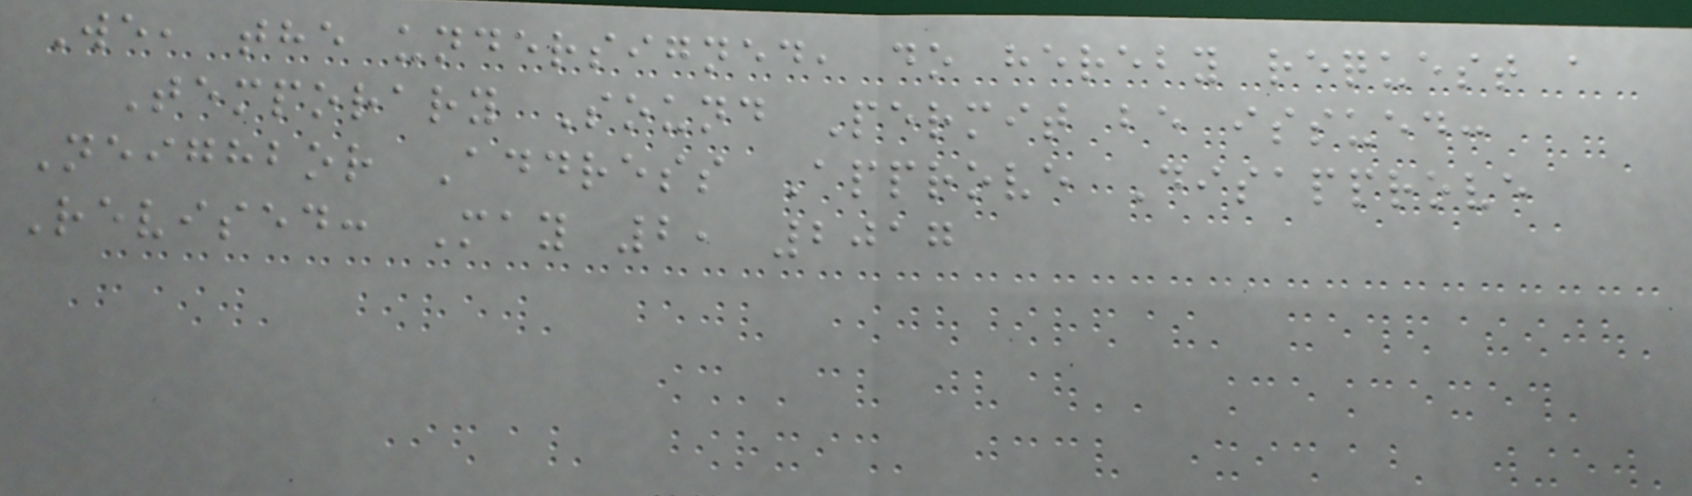We, the undersigned, do hereby request a
Temporary Sound Permit be issued:
Neighbor Address Approve Disapprove
Revised: May 2, 2017
